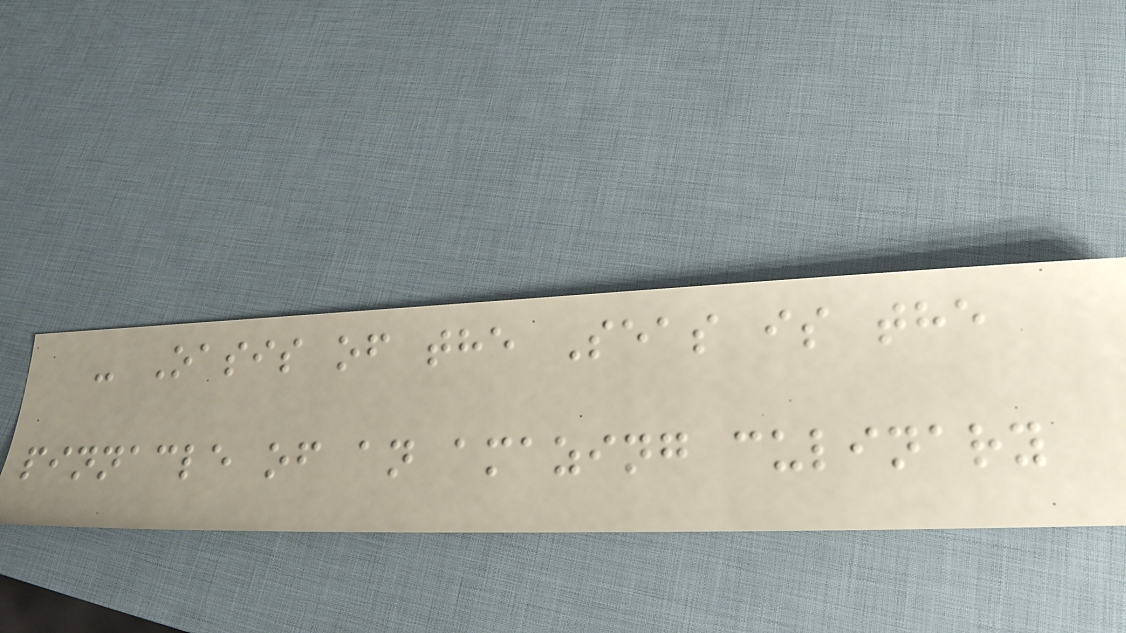- Oasis of the Seas is the
pinnacle of an amazing culinary
